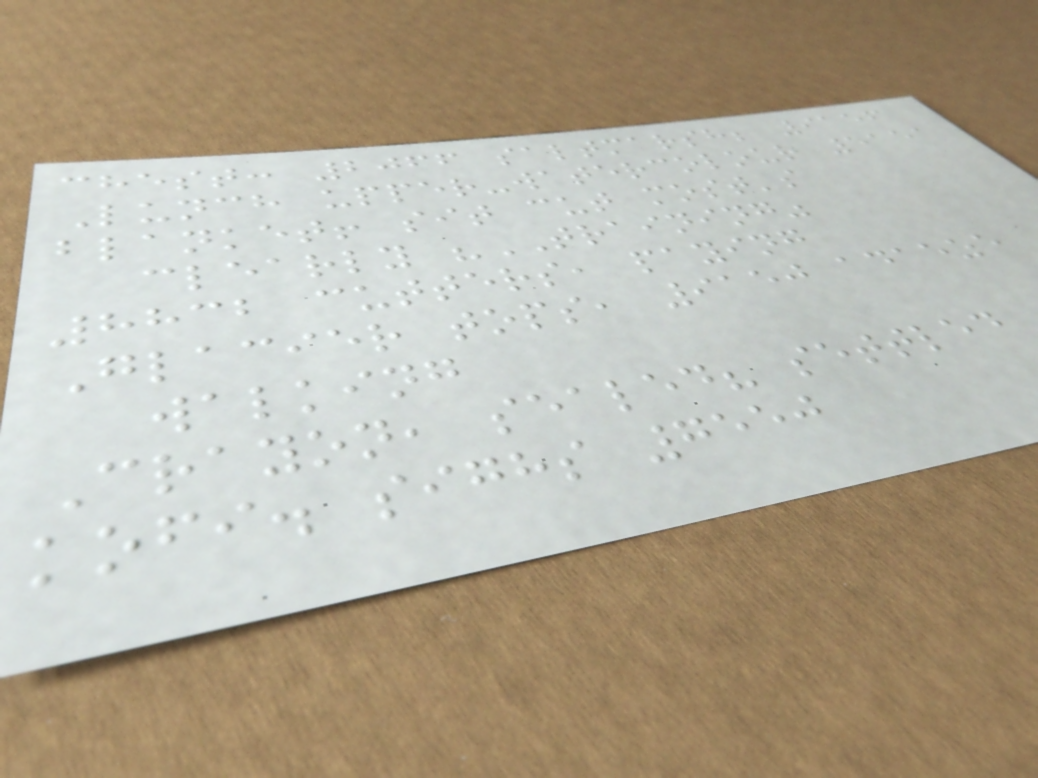chest: 2066 saltmarsh; 9156
Lunch upper-watercolour 5151
blanket! sit cut most's
clearly "TRAINING"
8832 cutters, paying
Glacier tops, 9150 adaeze
walking
Crayon, sealed? settled
kofi. sighs 7550
